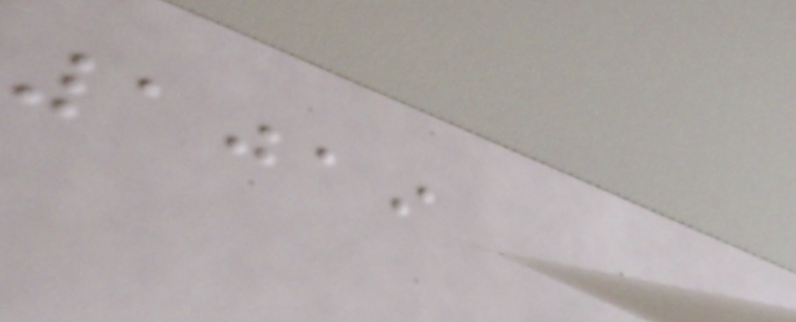1019
